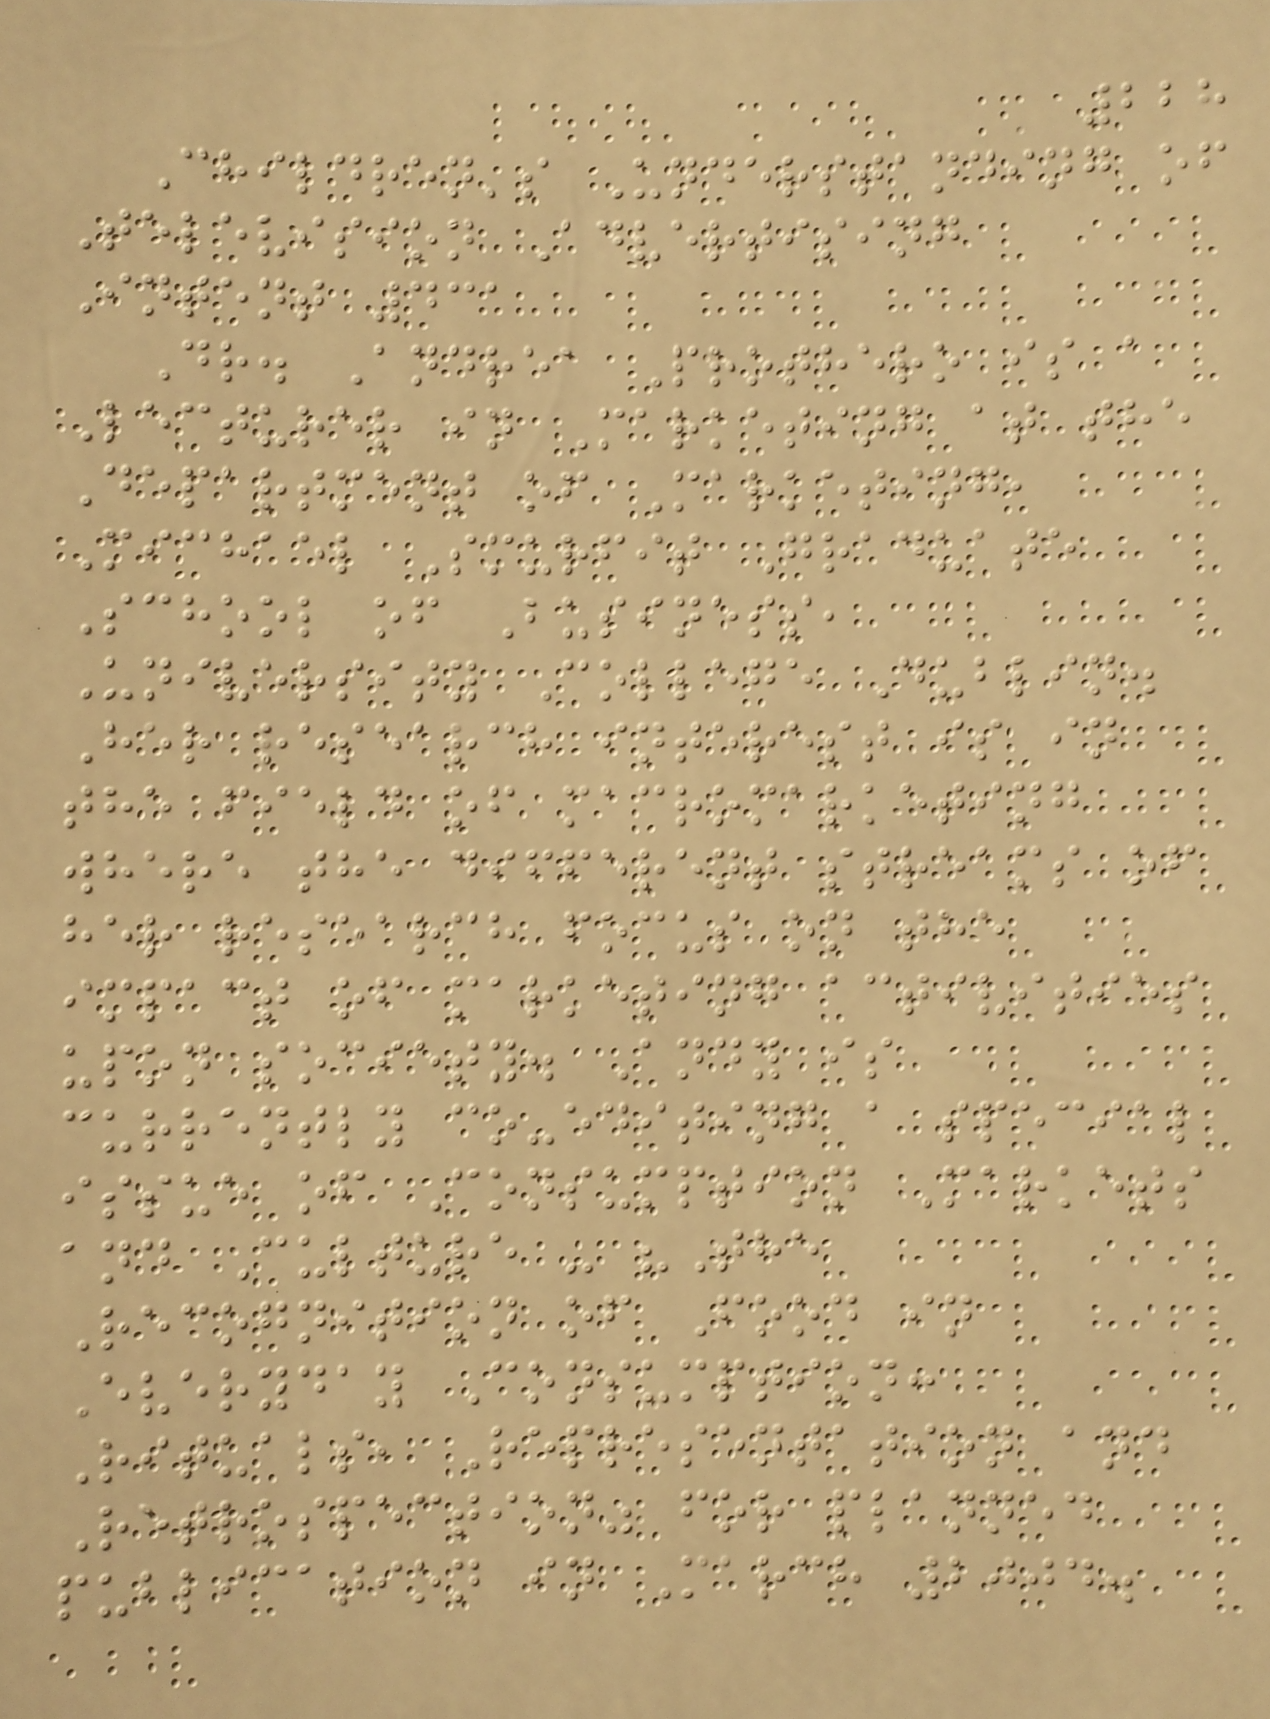228
Children's Understanding of
Television Advertising
Intent 431
Dr. Andrea Prothero is a
Lecturer in Marketing at the
Department of Marketing,
Michael Smurfit Graduate
School of Business,
University College Dublin.
Her research interest is in
the field of macromarketing
where the different streams of
her research focus on the
impact of marketing activities
upon society. Andy is
currently co-editing a special
issue of Consumption Markets
and Culture - "The
Recognition of Food in
Everyday Consumption:
Rituals, Representation and
Retrospection" for planned
publication in March 2004.
